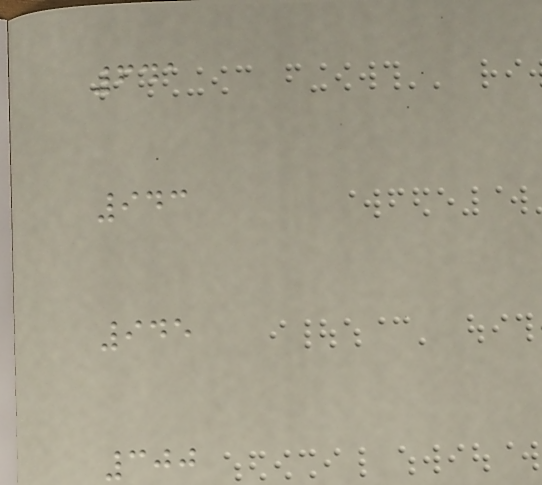641
943
945
300
